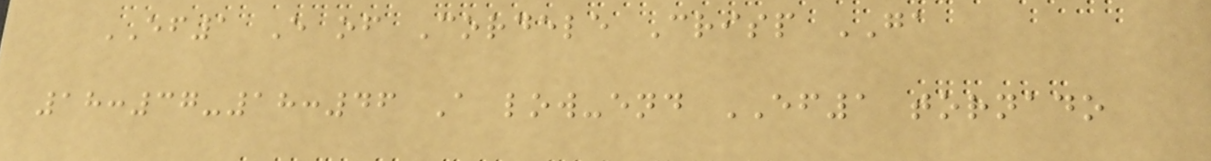EF1 E of Cordele Crisp GA
18:37-18:46 A low-end EF1 tornado
